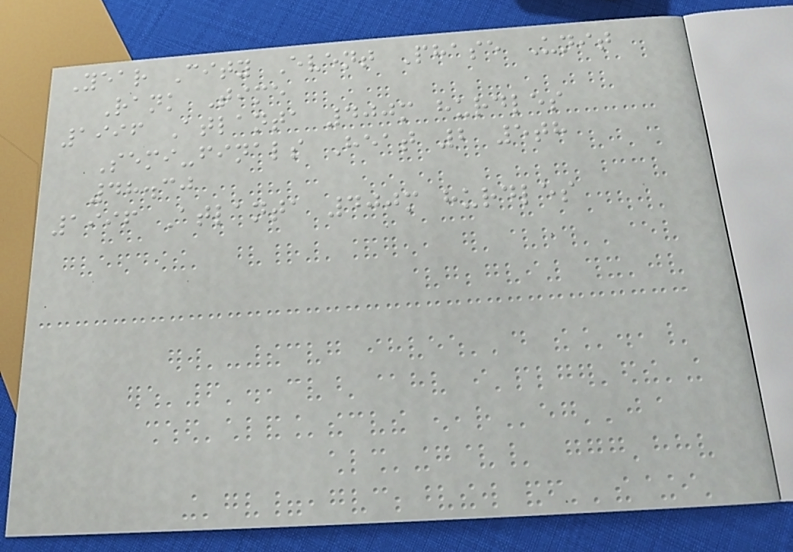Year City Event Phase Unit
Rank Time
1996 Atlanta 400m hurdles
Semi-finals Heat 2 5th
48.30
1996 Atlanta 400m hurdles
